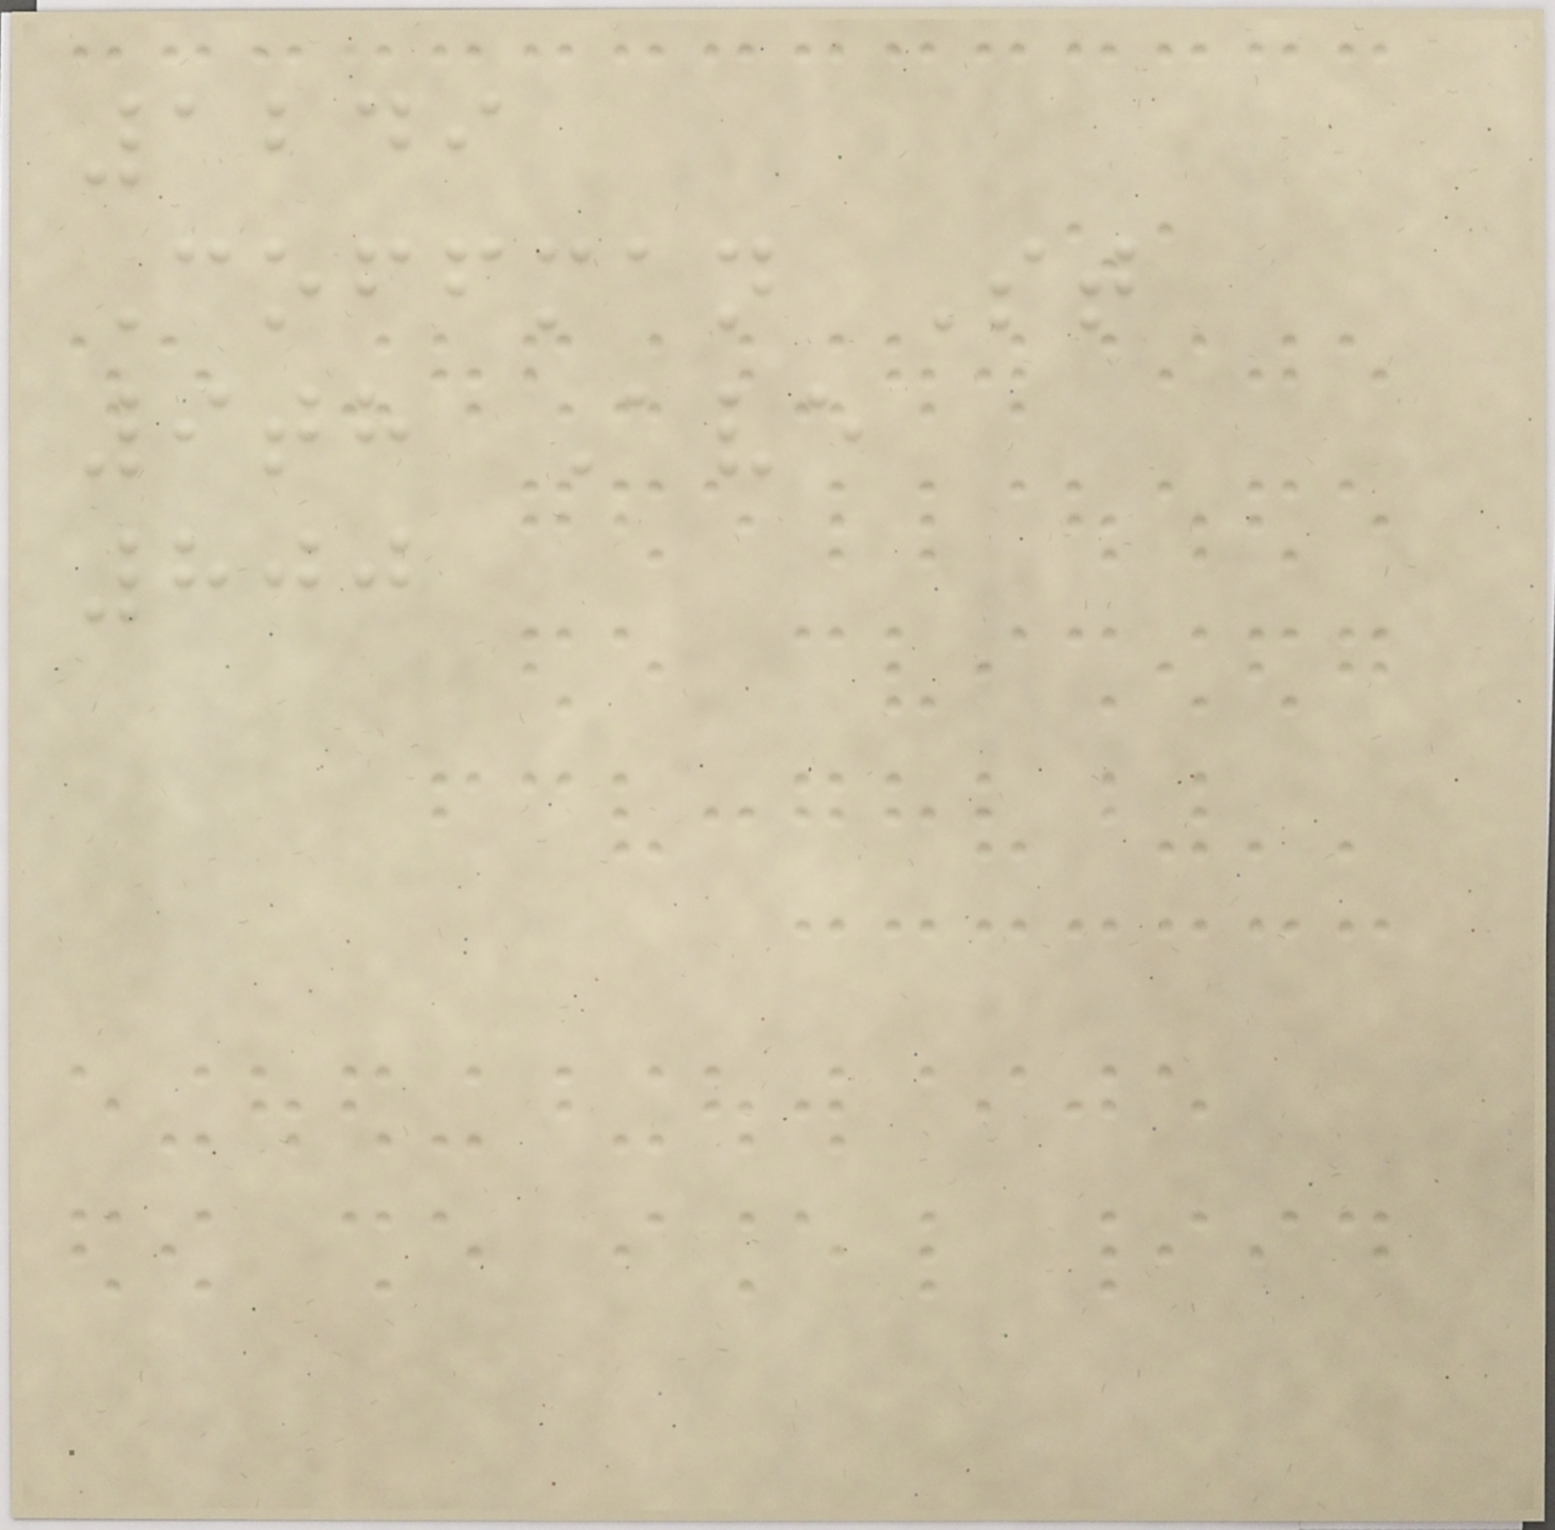1249
Coffman St
9th Ave
800
